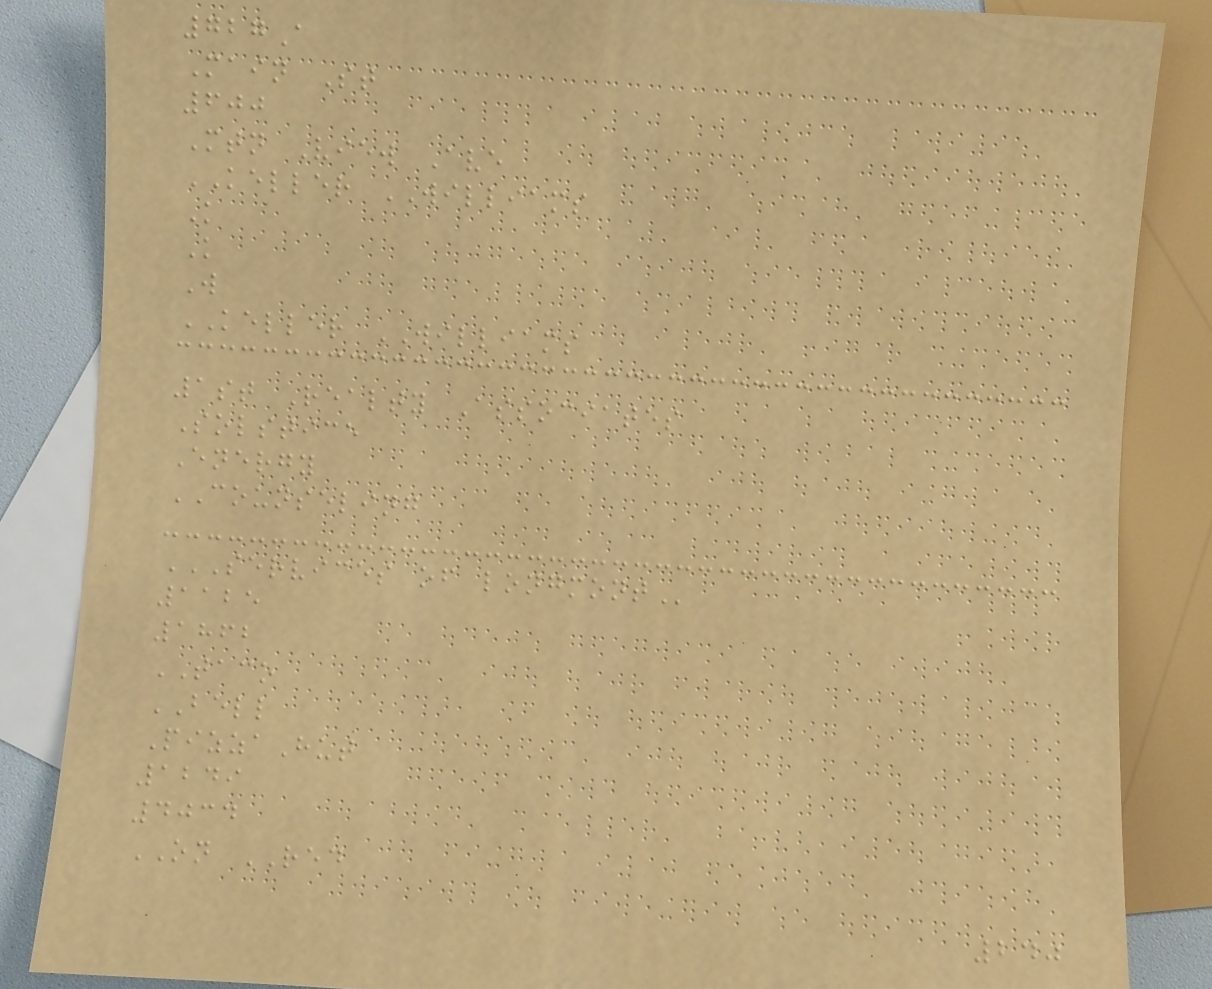727A
Main St
600
Mtn View Ave
KELLER WILLIAMS
K
K
W
KELLER WILLIAMS
1st Realty Associates
Solstice
Energy
COUNSELING
SERVICES OF LONGMONT
1125
1862
TACO
BELL
PizzaHut
1249
4034
ON RED
240
